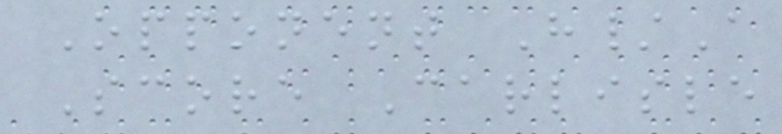Opponent H/A
Score Carlisle
